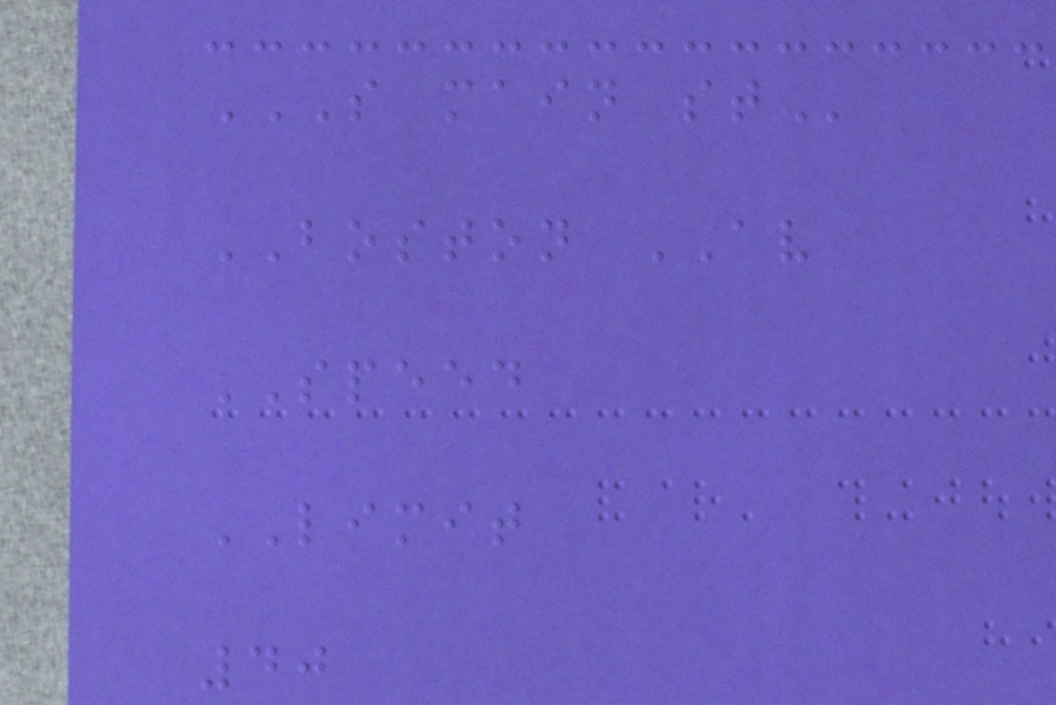S MAIN ST
BOSTON AV
SPEED
LIMIT
40
